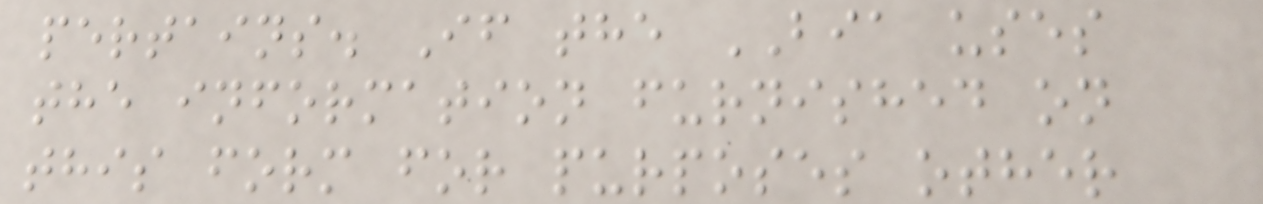pertains. If the BIA uses
the information furnished on
this form for purposes other
